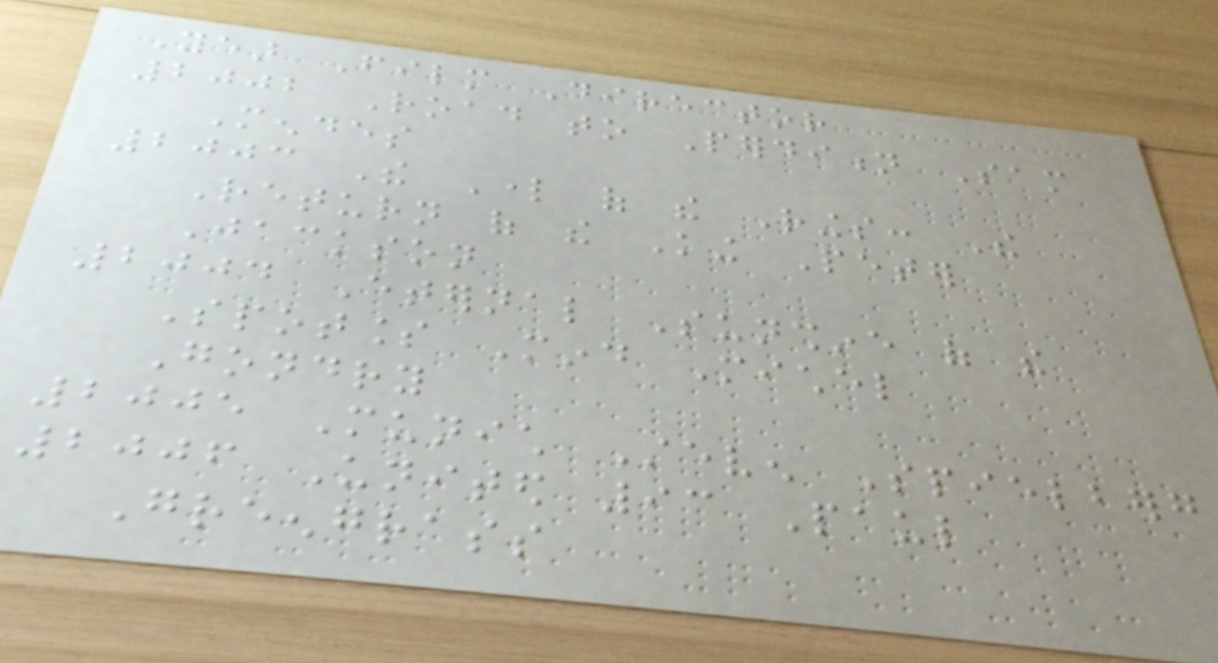Year Film Director
2002 Road to Perdition Sam
Mendes
2003 The Lord of the Rings: The
Return of the King Peter
Jackson
2004 Eternal Sunshine of the
Spotless Mind Michel
Gondry
2005 Munich Steven Spielberg
2006 United 93 Paul
Greengrass
